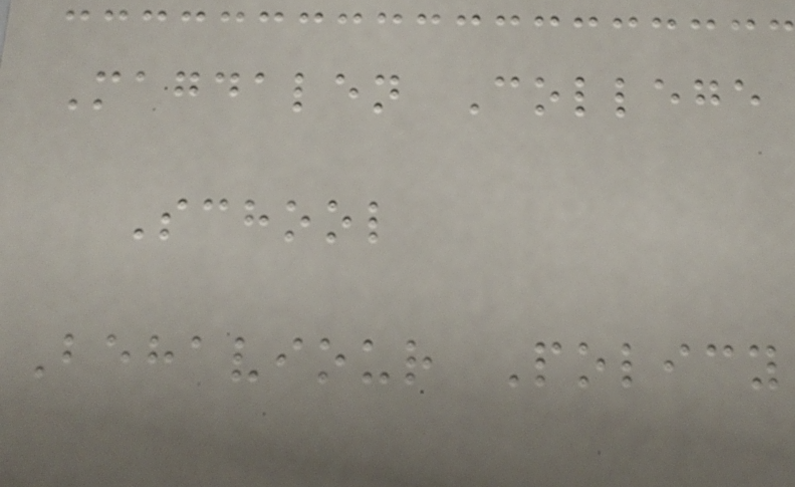Magdalen College
School
Behaviour Policy
